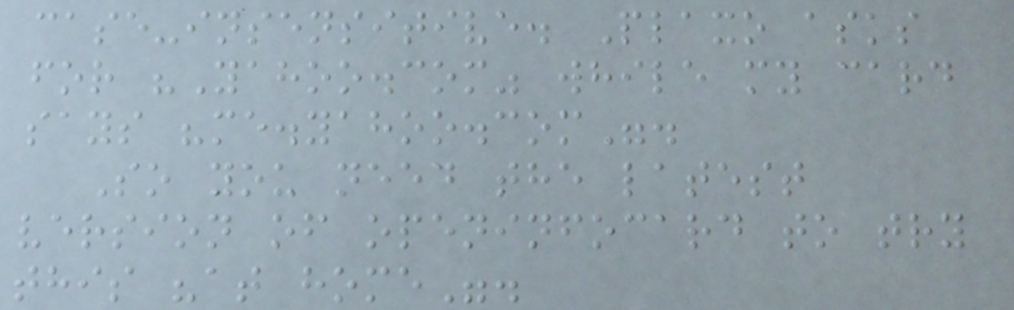case-insensitive. Plaxo asks
for "Yahoo.com" while my card
says "me.yahoo.com".
So you need the latest
version of openinfocard to try
this "at home".
